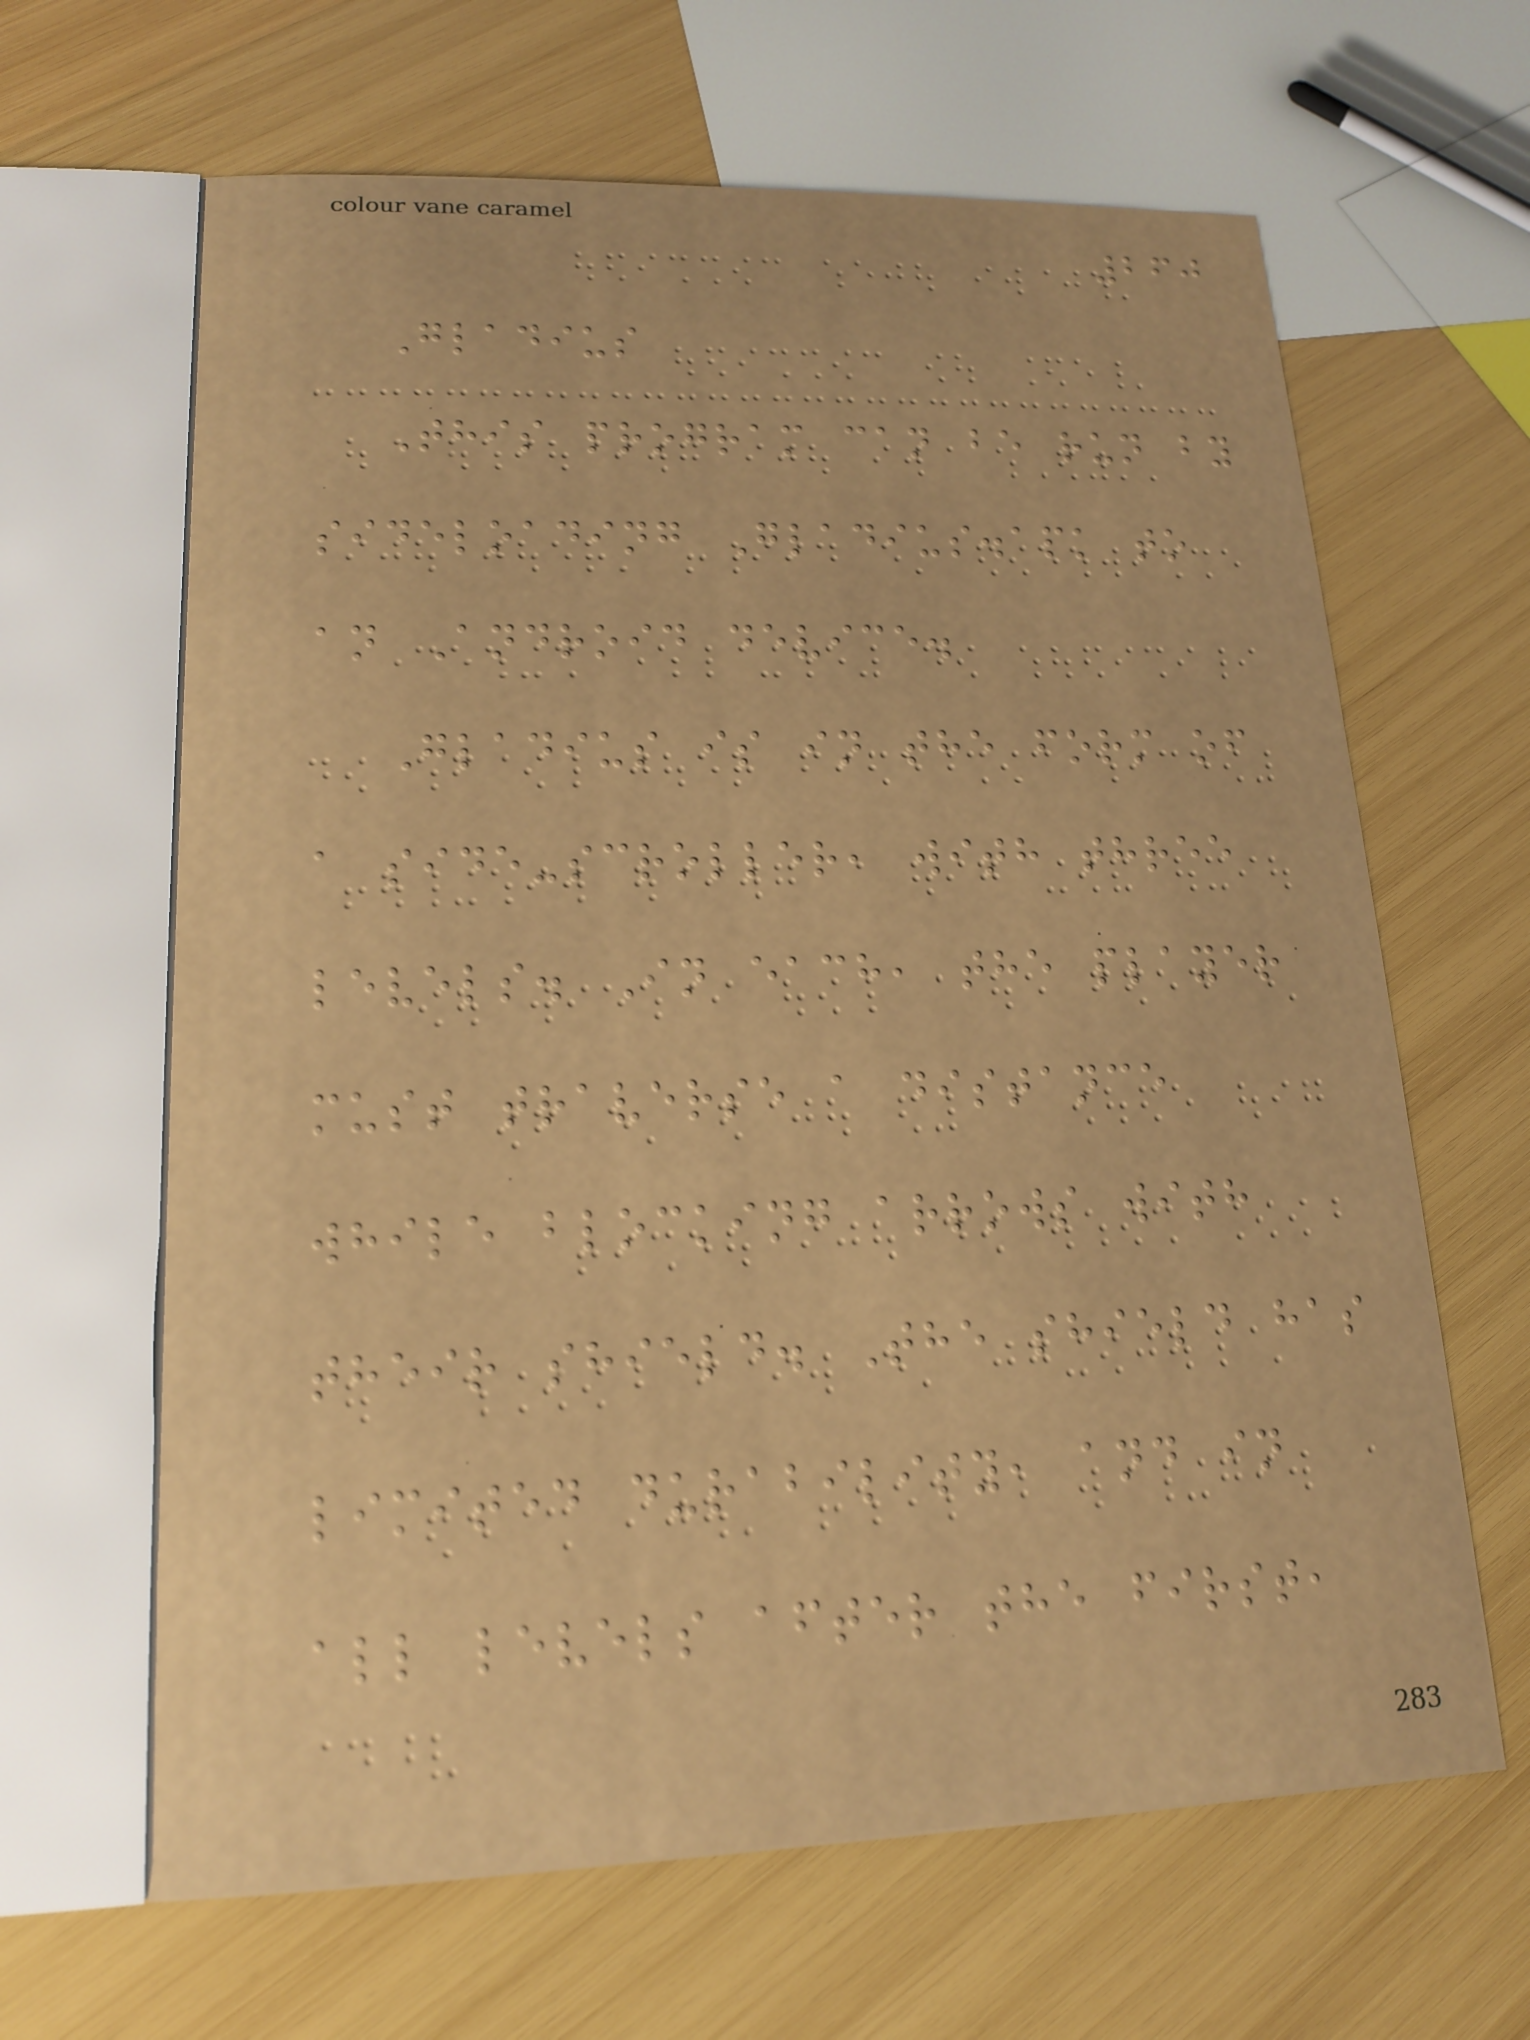260
Gladius
This program can be run by
sideloading Gladius.apk to
an Android device.
Gladius is in the form of
a side-scroller, with three
levels. In each, the player
must traverse a distance
while blocking arrows with
their shield. The shield has
limited durability, and in
all levels after the first,
